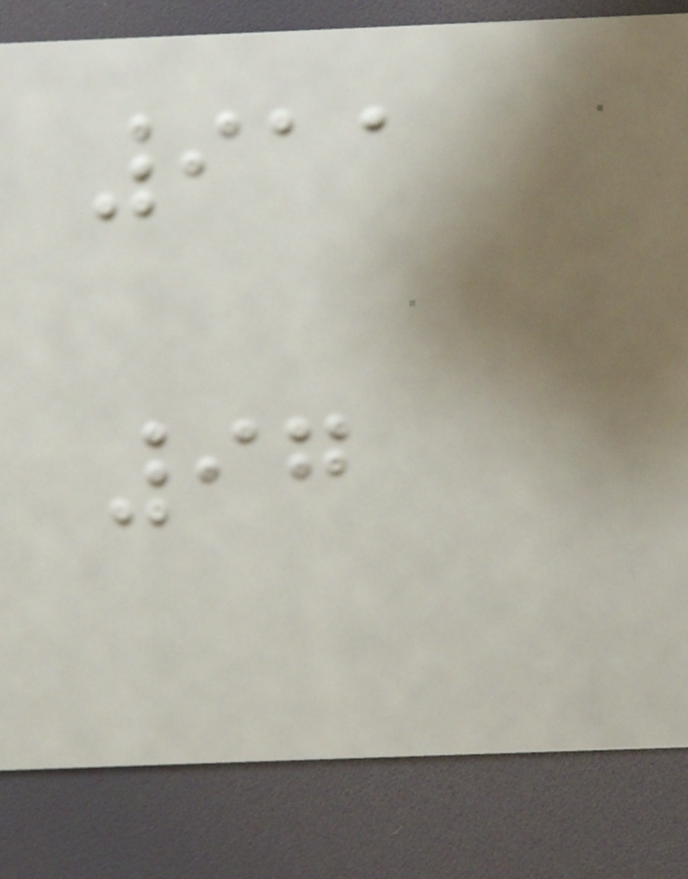911
97
